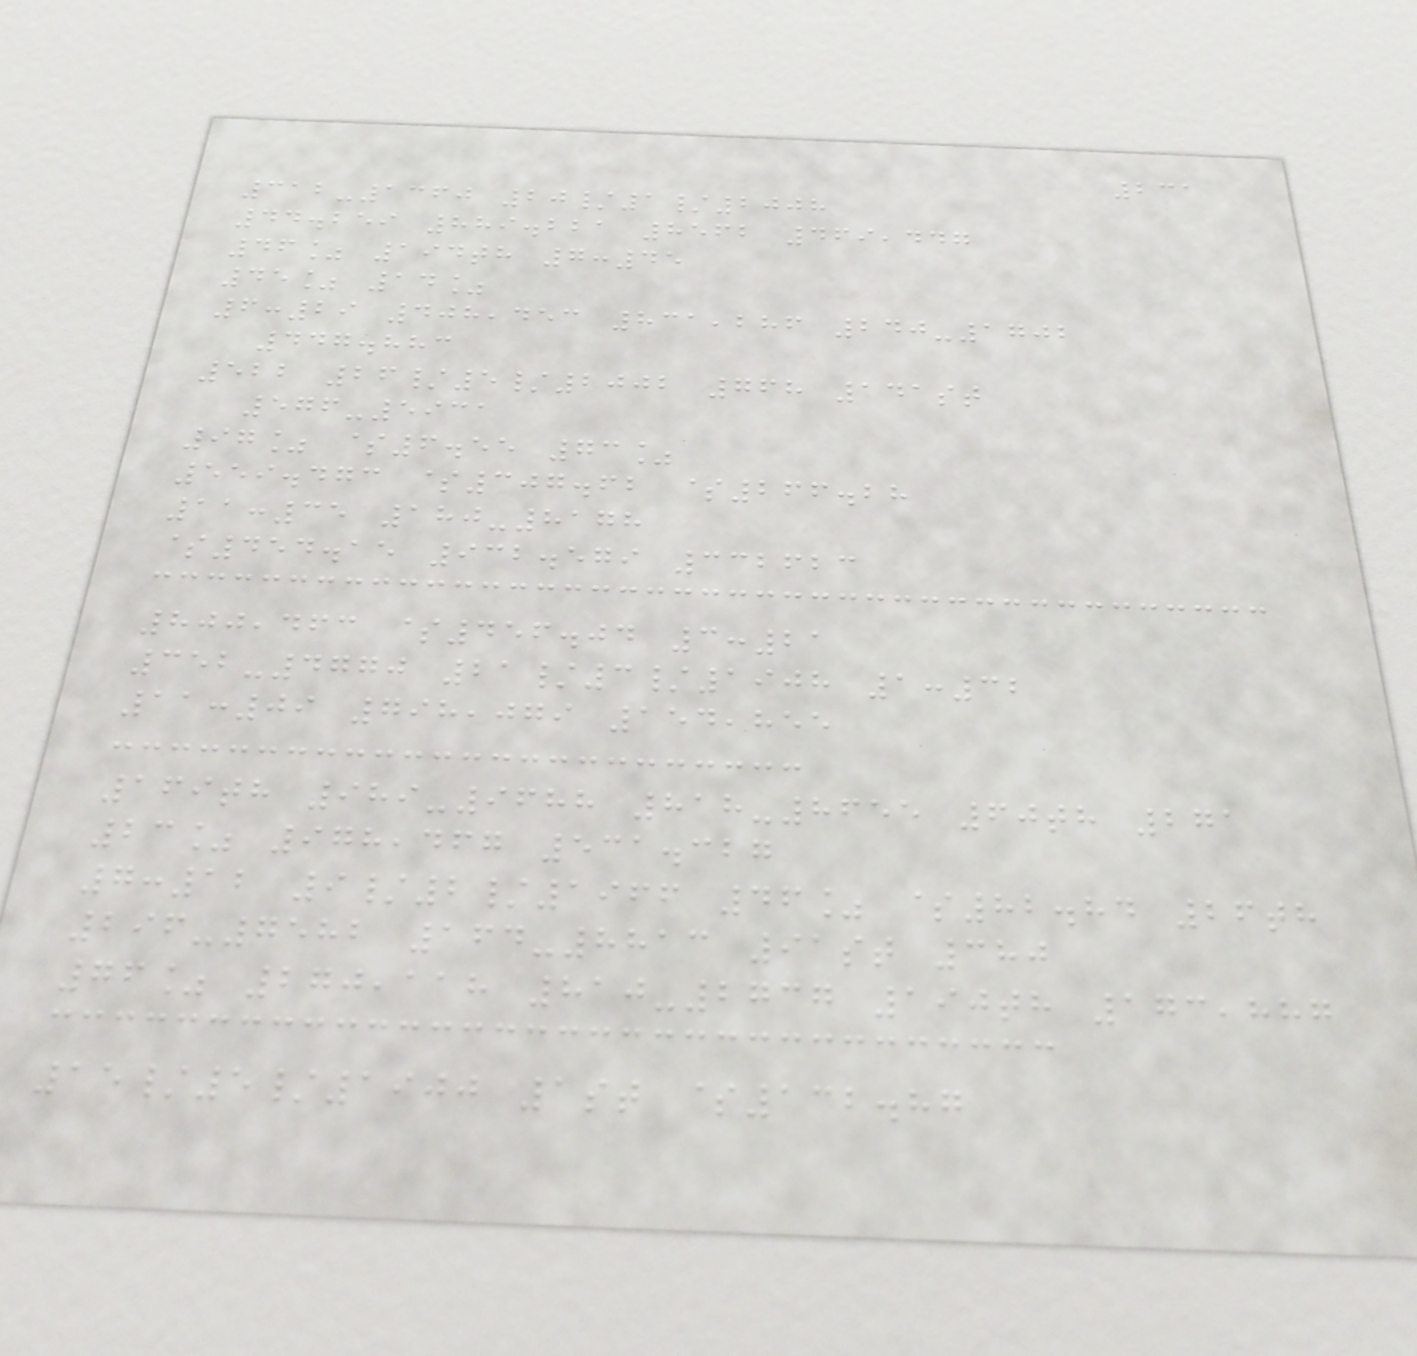231
312-1360 20/1/2008
44.259 889.221 8562 469,447
46% 194th 7:45
45% 14%
6:29 408,453 831,286 240-1702
447.883
522 26/5/2002 768 141st
576-5931
97% $6.55 73%
559.473 $307.62 $266.28
11:35 180-8178
$454.15 932.579 332623
800,463 $456.04 3:21
352-4770 21/3/1908 1:32
11:09 798,079 154,855
169th 989-9688 818-8655 60th 271
23% 978,467 531.327
7:12 9/2/1966 46% $82.84 26th
296-7582 164-8813 91st 380
76% 270,118 810-2737 190th 173,887
15/5/1900 1st $132.87
